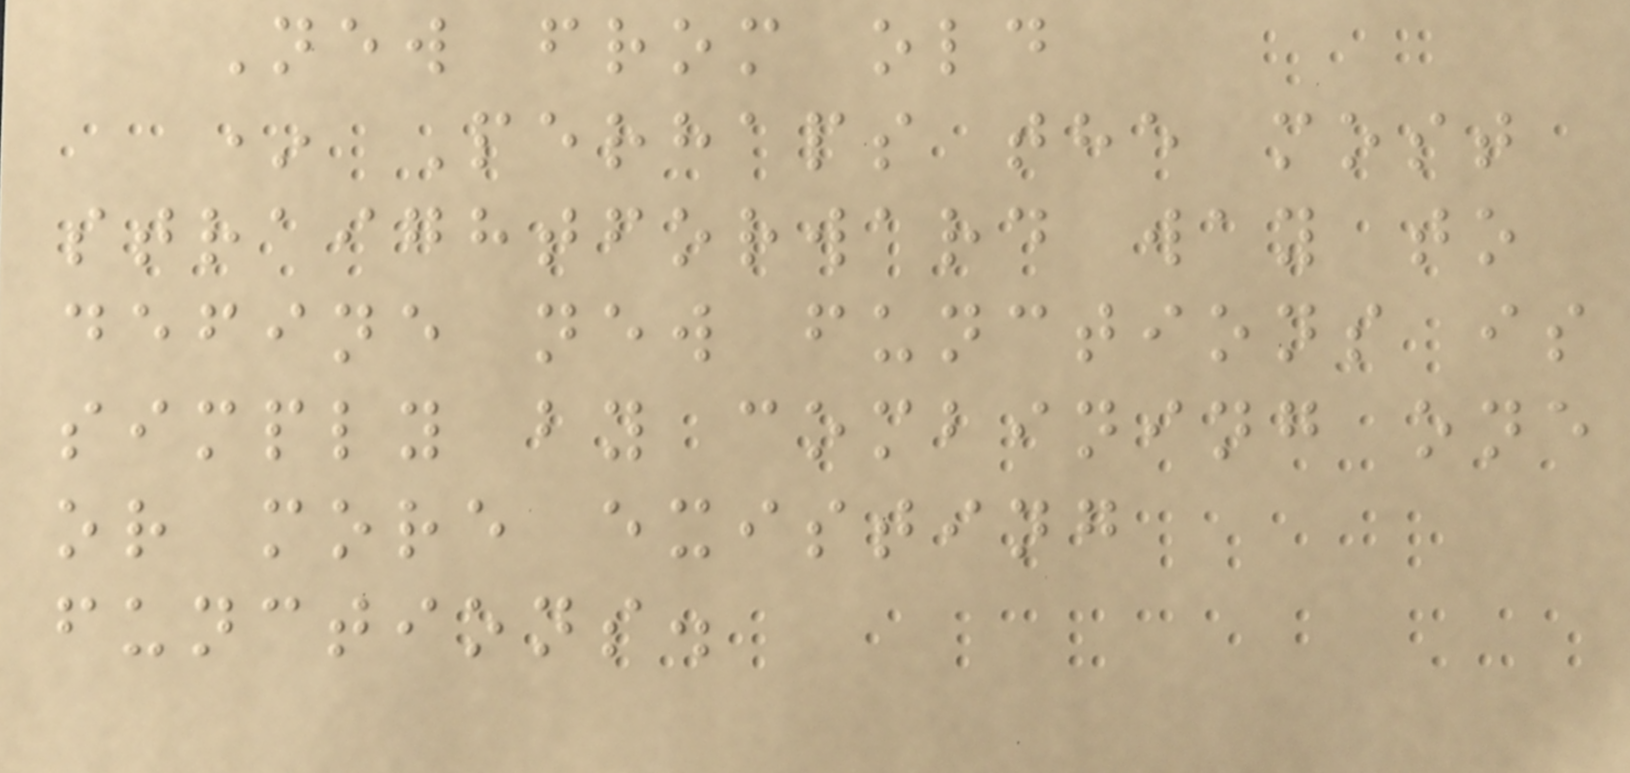New from old
* Perhaps the most
straightforward way to
define new functions is
simply by combining one
or more existing
functions.
